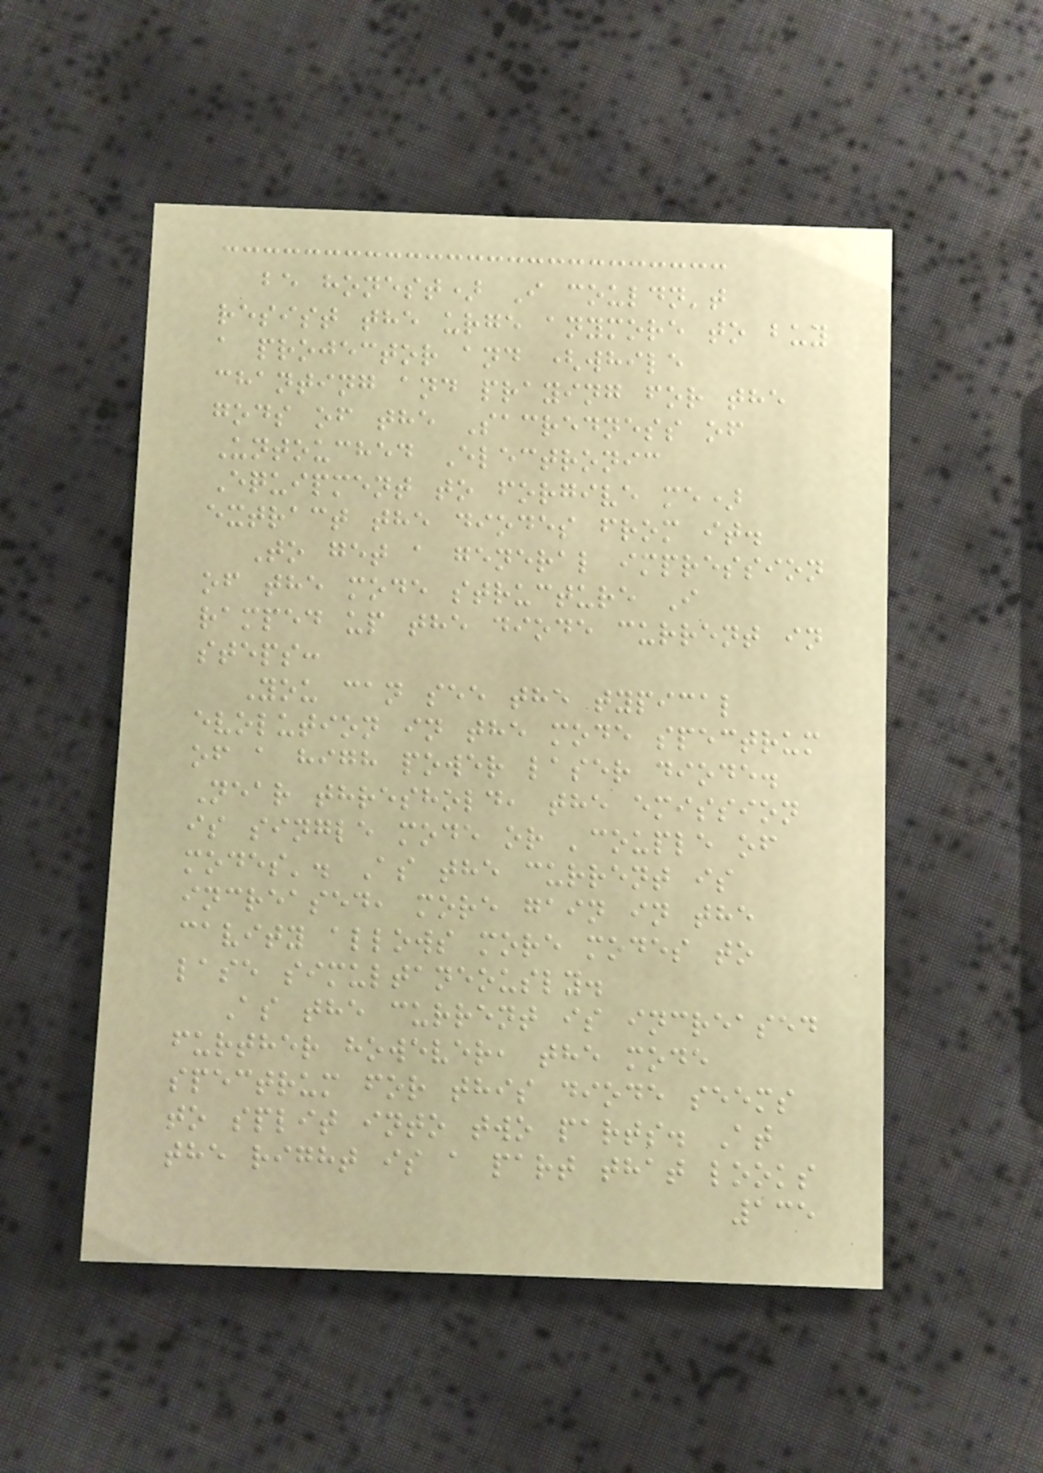be honest) I couldn't
resist the urge anymore to buy
a projector and (while
chanting and praying for the
gods of the Sacredness of
Untouched Electronic
Equipment to forgive me)
extract the diodes from it.
To get a general impression
of the mode structure I
ramped up the diode current in
steps:
You can see the typical
evolution in the mode spectrum
of a high power laser diode.
Near threshold, the emission
is single mode or 'couple of
modes'. As the current is
increased, more gain in the
cavity allows more modes to
lase simultaneously.
As the current is increased
further however, the mode
spectrum for this diode seems
to split into two parts. At
the right is a part that looks
135
